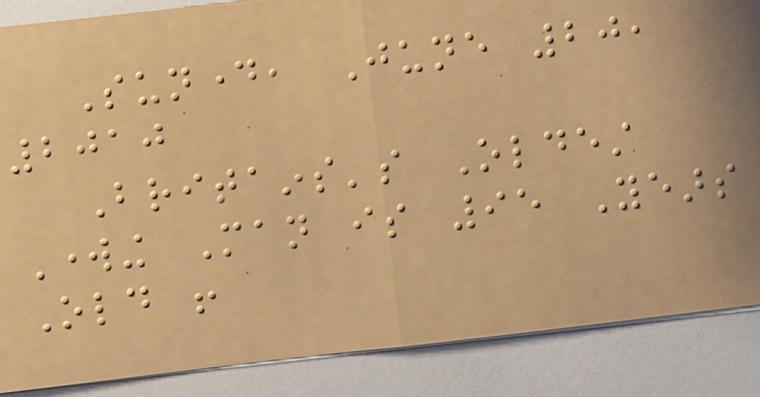Sunday, June 20,
2010
Britains's Oldest
Working Man is 95 Years
Old !
